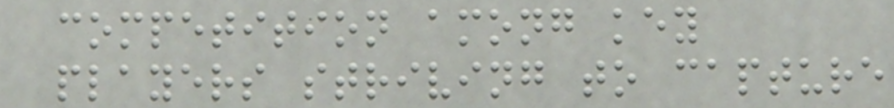competition among key
players striving to capture
